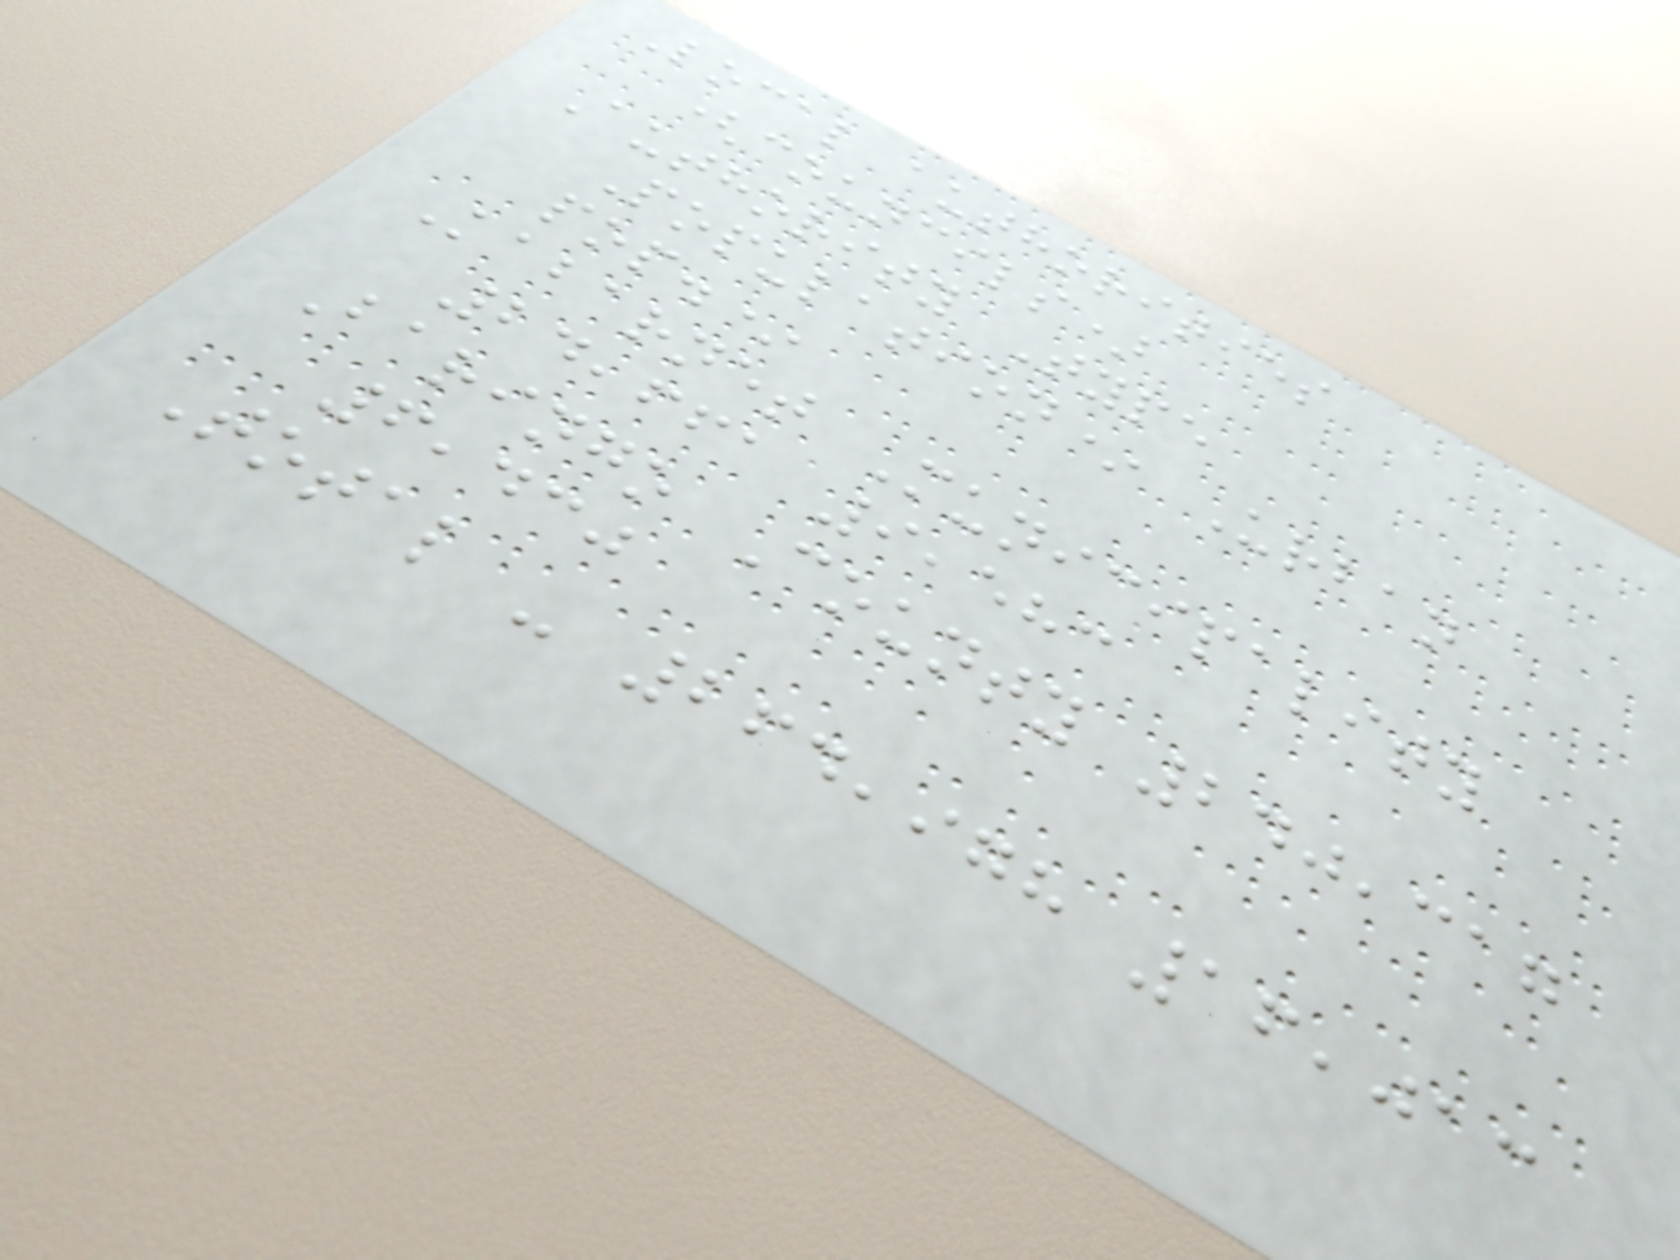Local authorities
(councils)
Authority Type
Population* Urban
pop.*
Kabarnet Municipality
24,661 9,583
Baringo County 240,317
6,430
Total - 264,978 16,013
